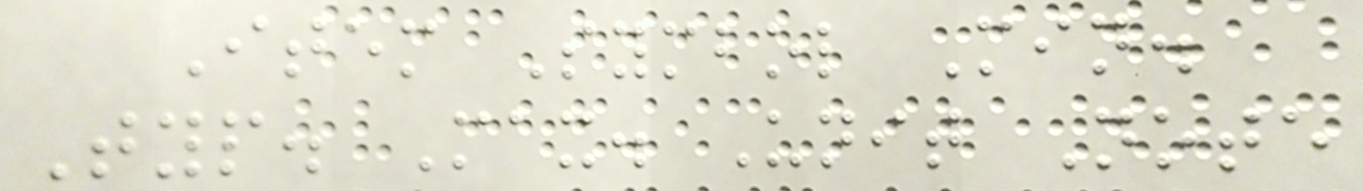Item Symbol Min.
Typ. Max. Unit Note
